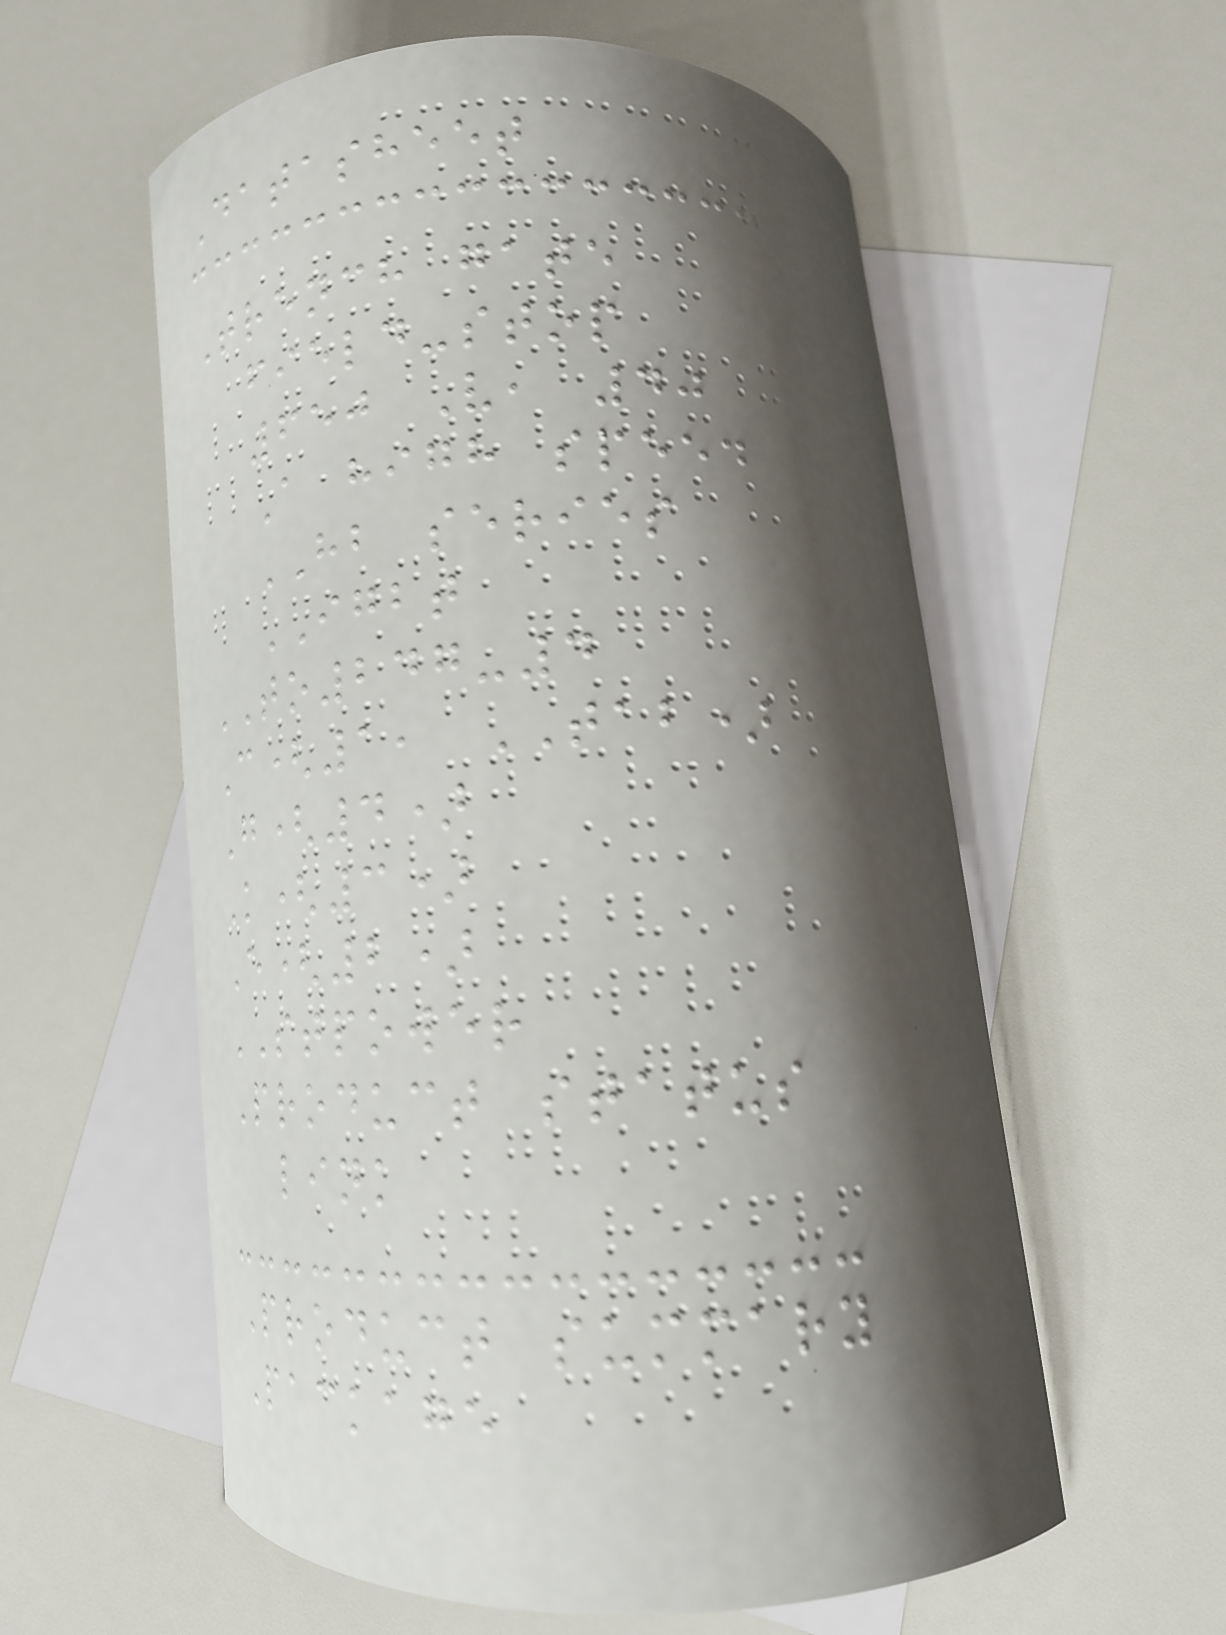Datasheet
Trench gate
field-stop
650 V, 40
A high speed
HB series
IGBT
TO247-4
C(1, TAB)
G(4)
K(3)
E(2)
STPOWER
Product status
link
Product summary
Package
